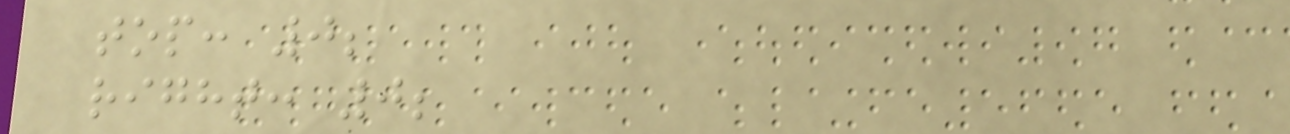top: 0;
right: 0;
